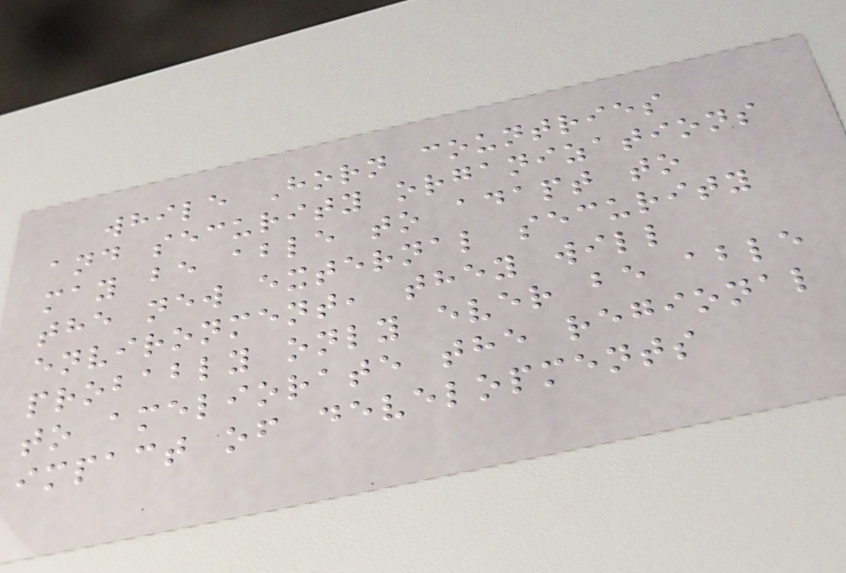while Horn countries
and security organizations
may be able to adapt to
the new external security
environment, they will
probably only ever be able
to ameliorate the regional
impact of developments
